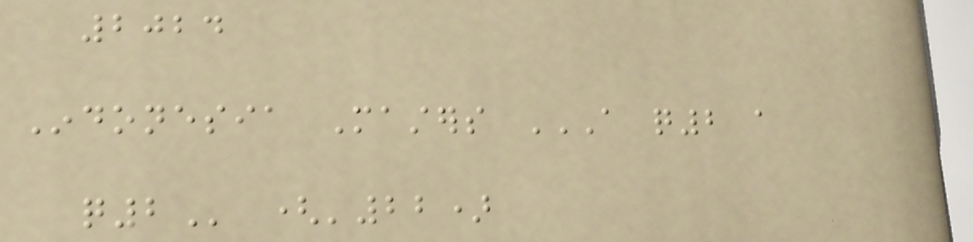2024
Indonesia Masters A Q2 A
Q2 ('22)
